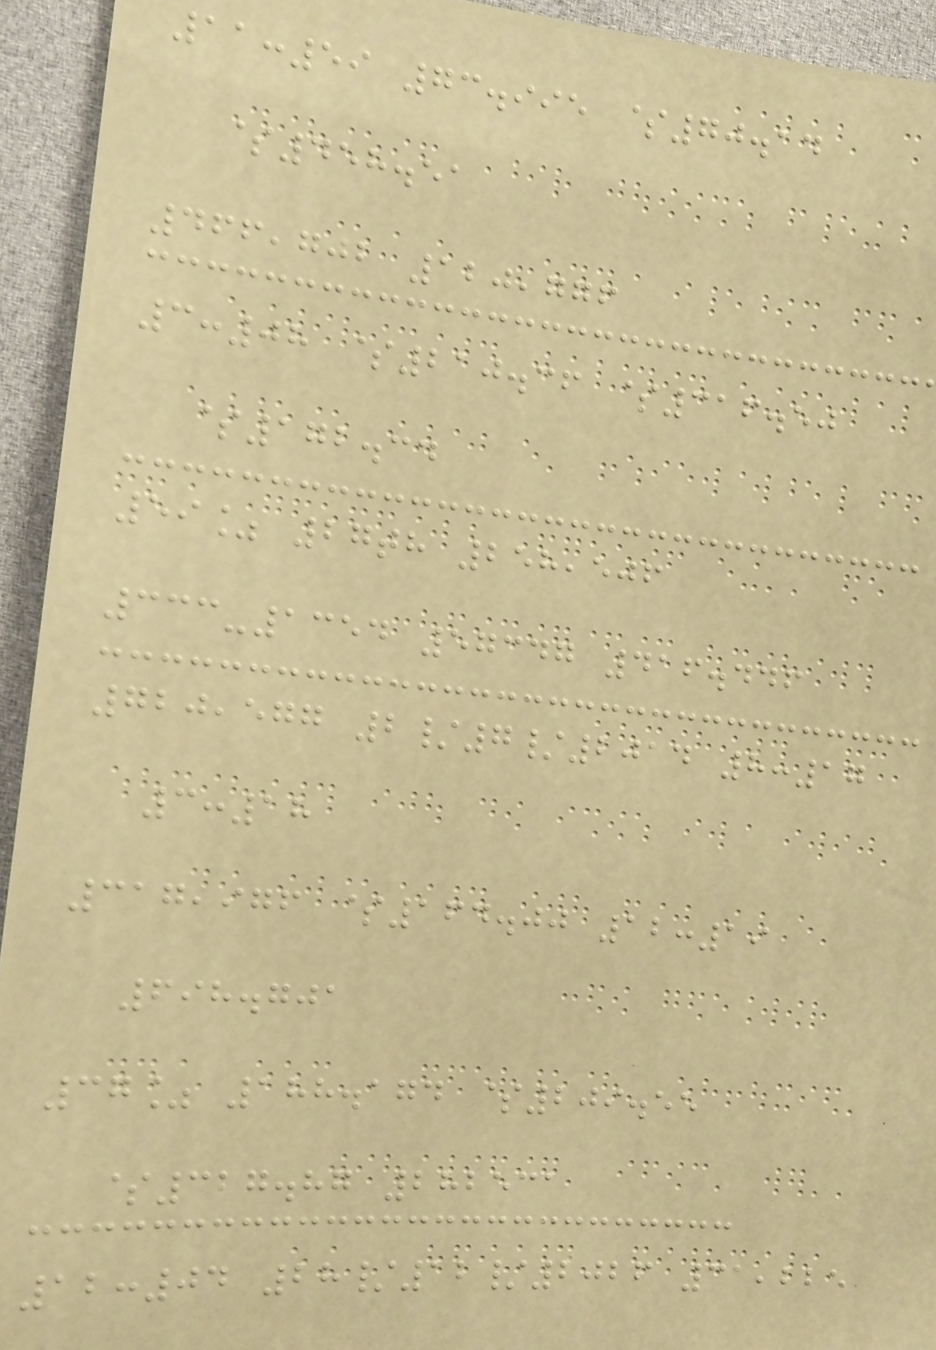11:59 73.995 $70.14
$458.51
466,702 120,776
3:08 $210.36 $316.50
$172.34
59% 27th 258,506
333-1354 57347 416.446
720,577 2/7/2014 8:17
3:18
317,976 $164.00 12:19
698.701
37% 188.174 $209.55
$327.87 282531
12:04 28/12/2026 31,225
